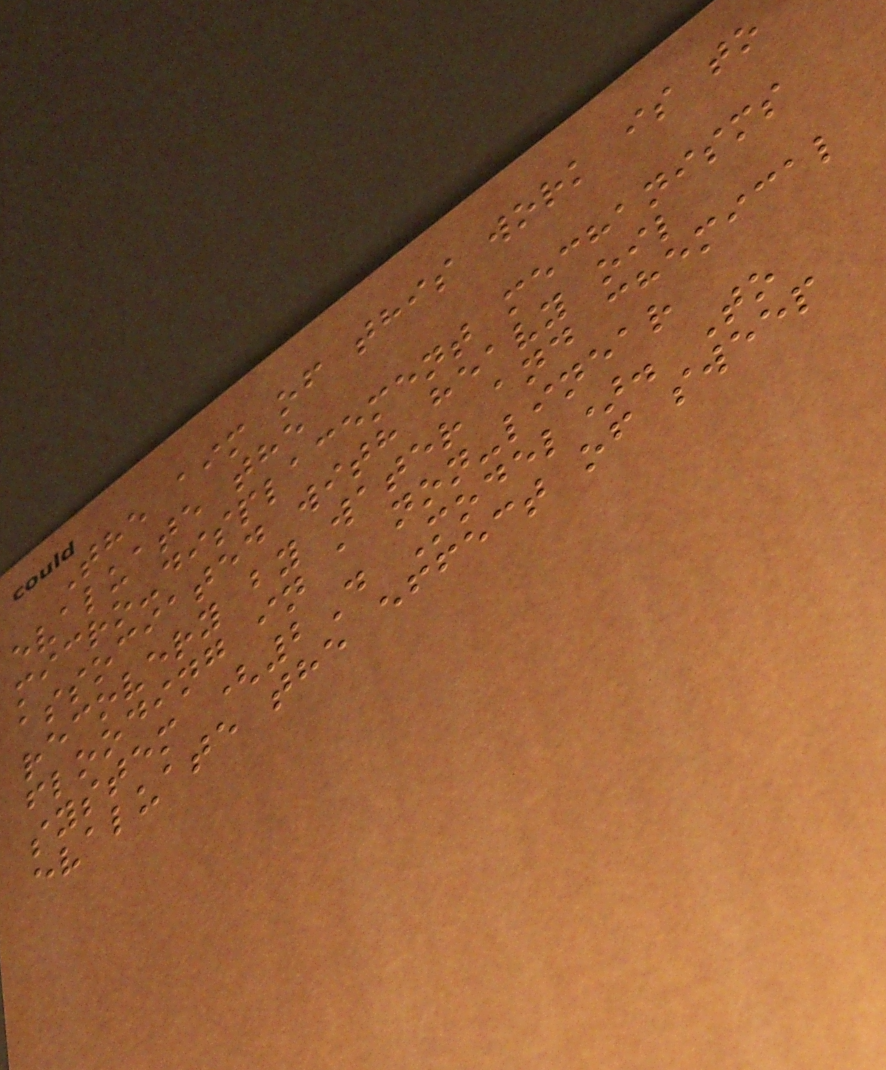The aim of this work is to
evaluate the
micro-displacement mechanisms
associated with heavy oil
recovery by water and chemical
flooding in a non-linear
system (2D Model). To
evaluate the effect of sweep
